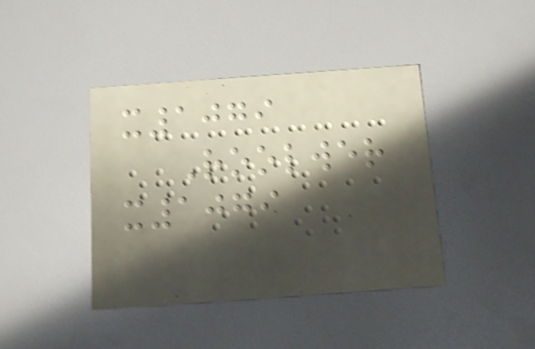x1079
Roolwer
x1079
